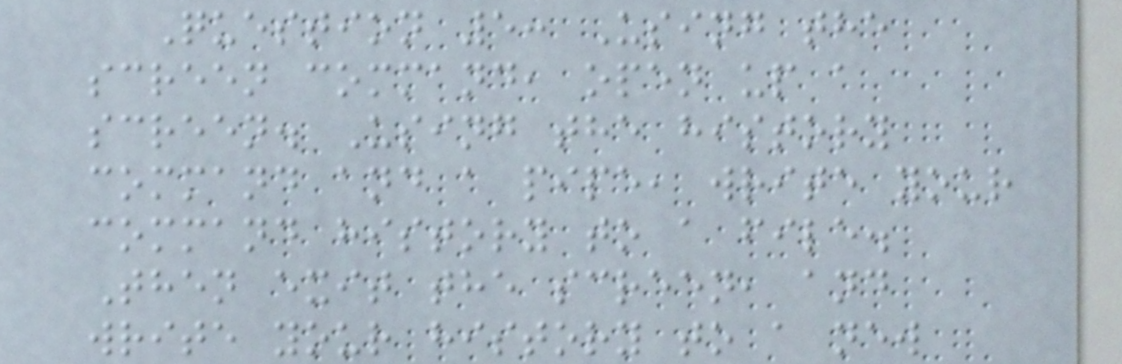Question 5: Using the
screen command, open up a
screen. Using the history
command and a pipe, write your
command history to a file.
Then exit the screen, and
write your history to a new
